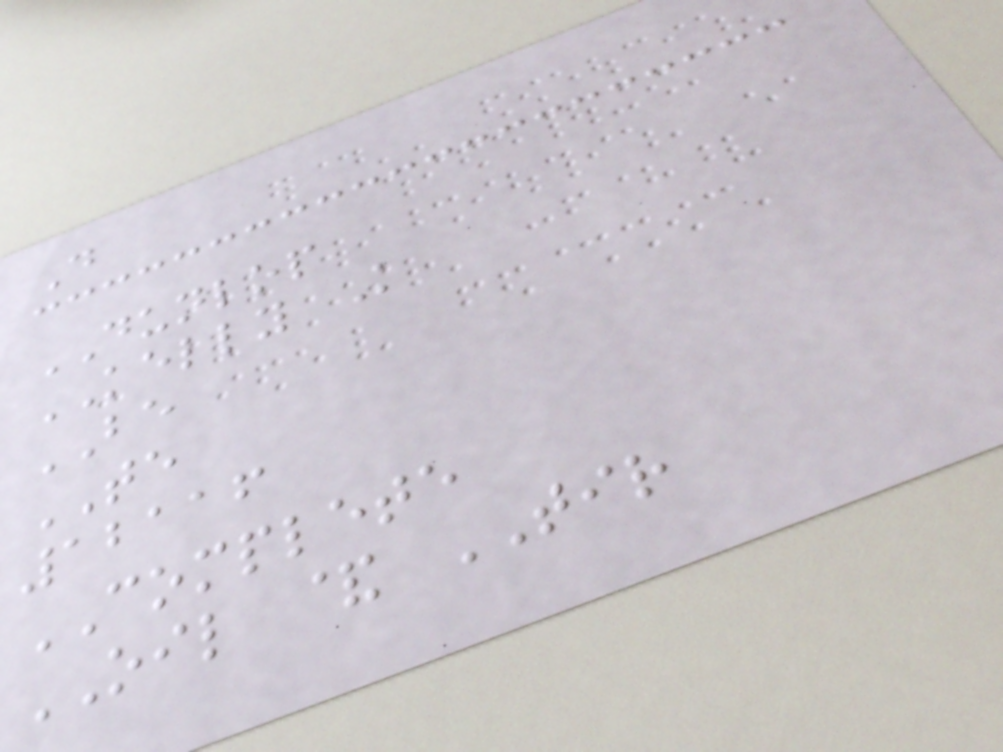D
DUNLOP
KELLY K
BE
TE
12116
COMPLETE
OIL & TIR
